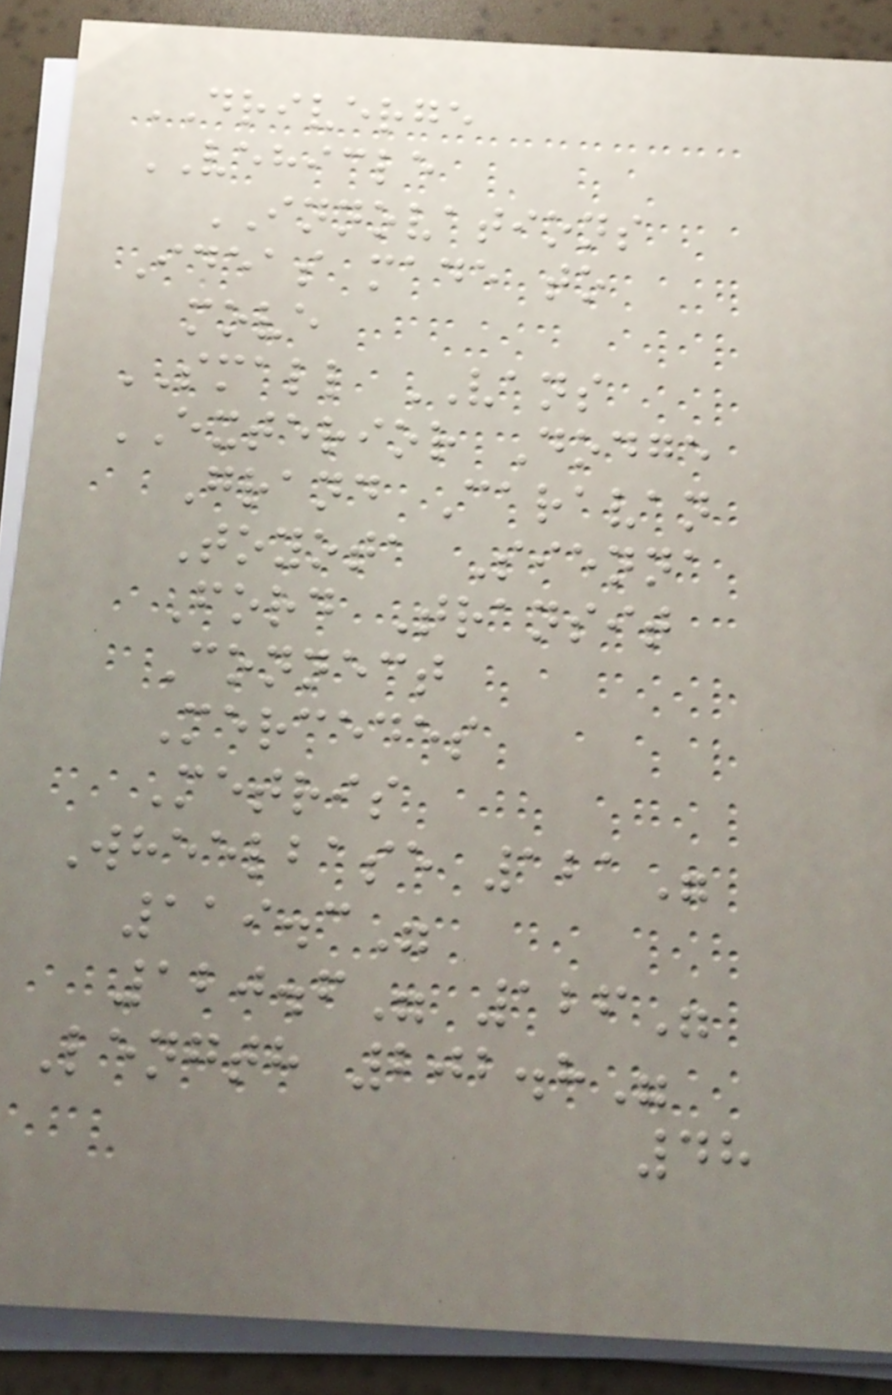DRIVERGE
VEHICLE
INNOVATIONS
Ideas made to
move
SMALL VANS
EXTERIOR Dodge
Grand Caravan
Toyota Sienna
Ford Transit
Connect
Mercedes
Metris
Wheelbase 121"
119.3"
120.6" 126"
Length 202.8"
48
